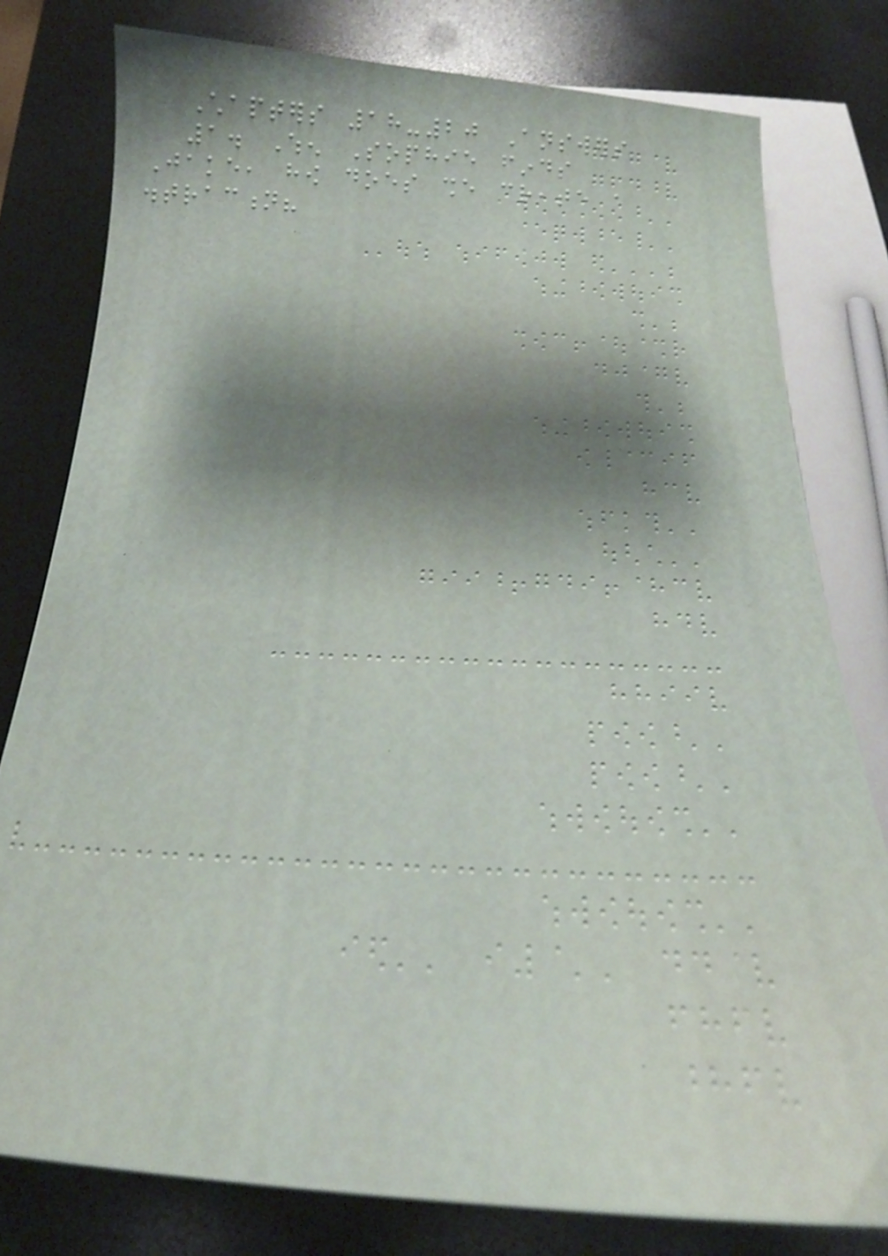Chapters 18-20 Answers
1. When Sophie finds
Jake, how does she create a
distraction?
